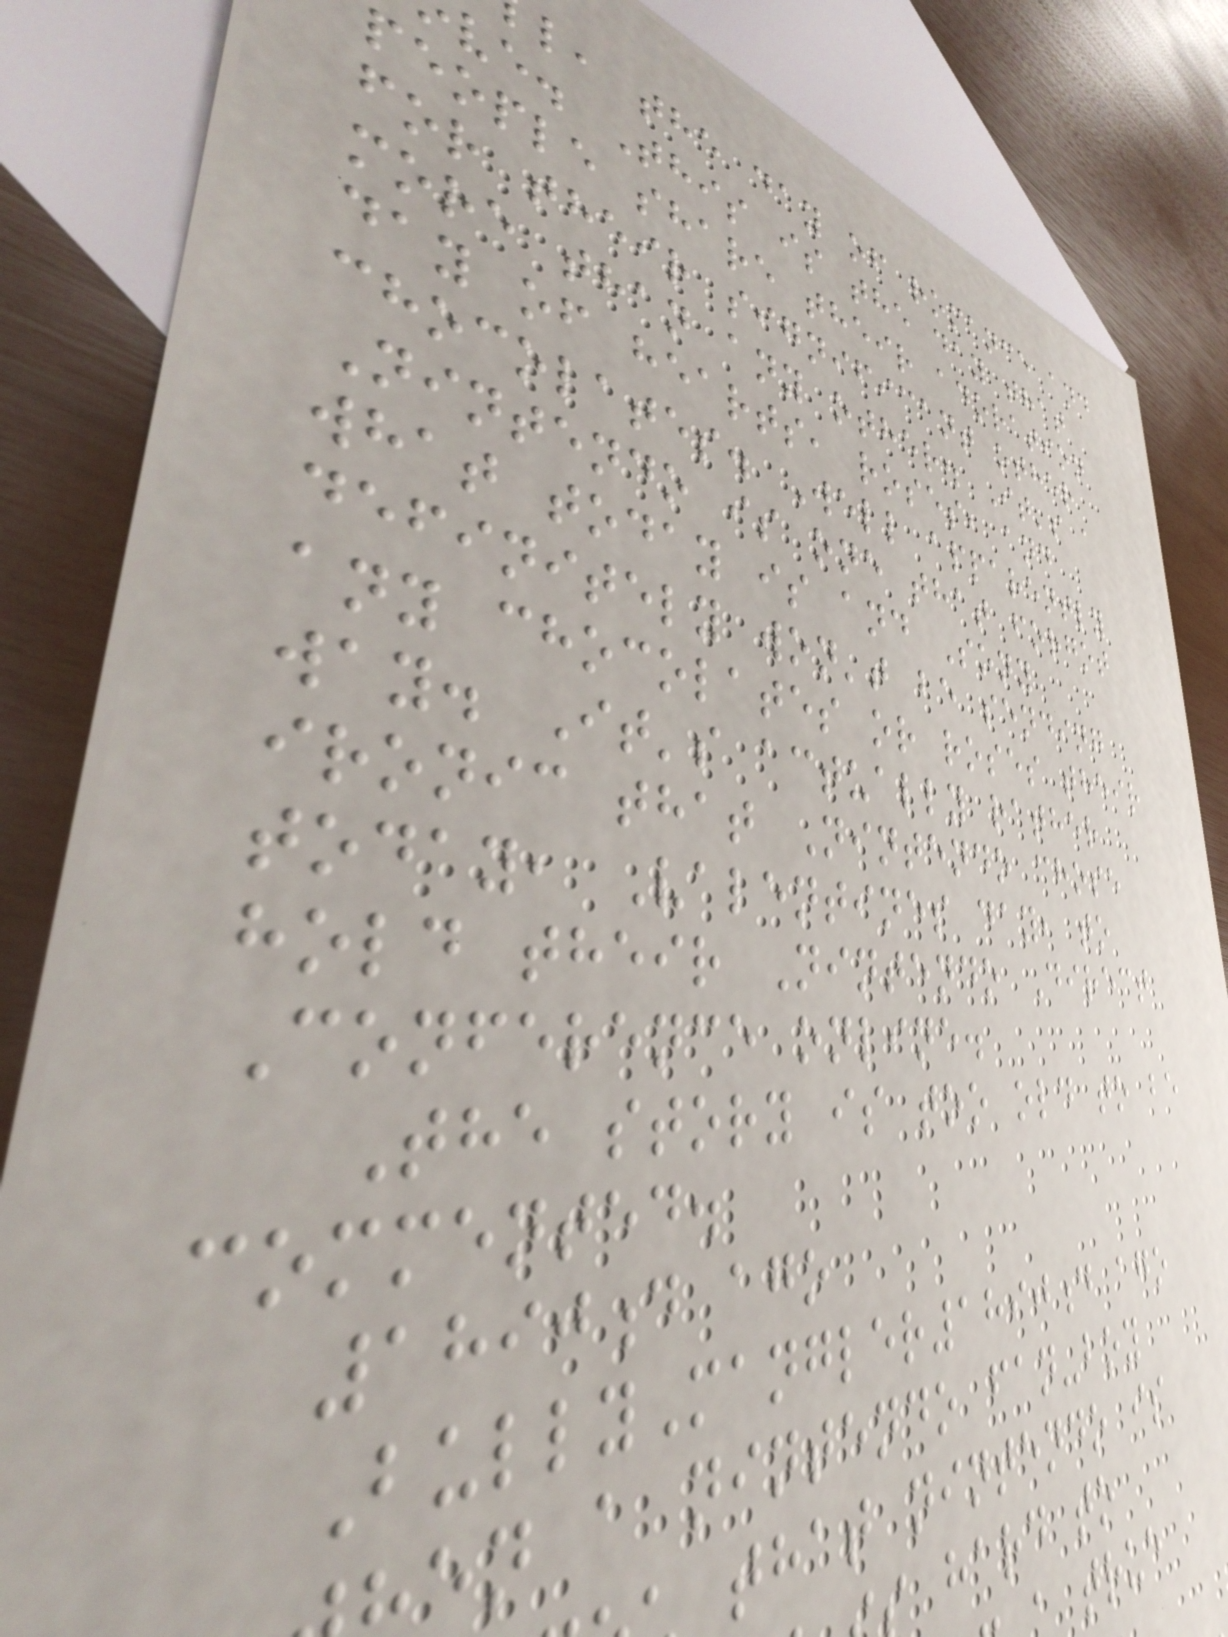l, the day of romance and
ve. This is the day that
people share their adoration
for their significant other
more than any other. It's a
day of hearts, roses, and
chocolates. Well apparently
Nintendo is one that forgot
what today is and Sony
definitely won't be sending
any chocolates or roses their
way. It's actually rather
ironic that Nintendo chose
today, Valentines day, to
hold their Nintendo Direct
Conference online.
The story is too old to be
commented.
1890d ago
BullyMangler1890d ago
en a nintendo fan-boy
that nintendo is
hard to
